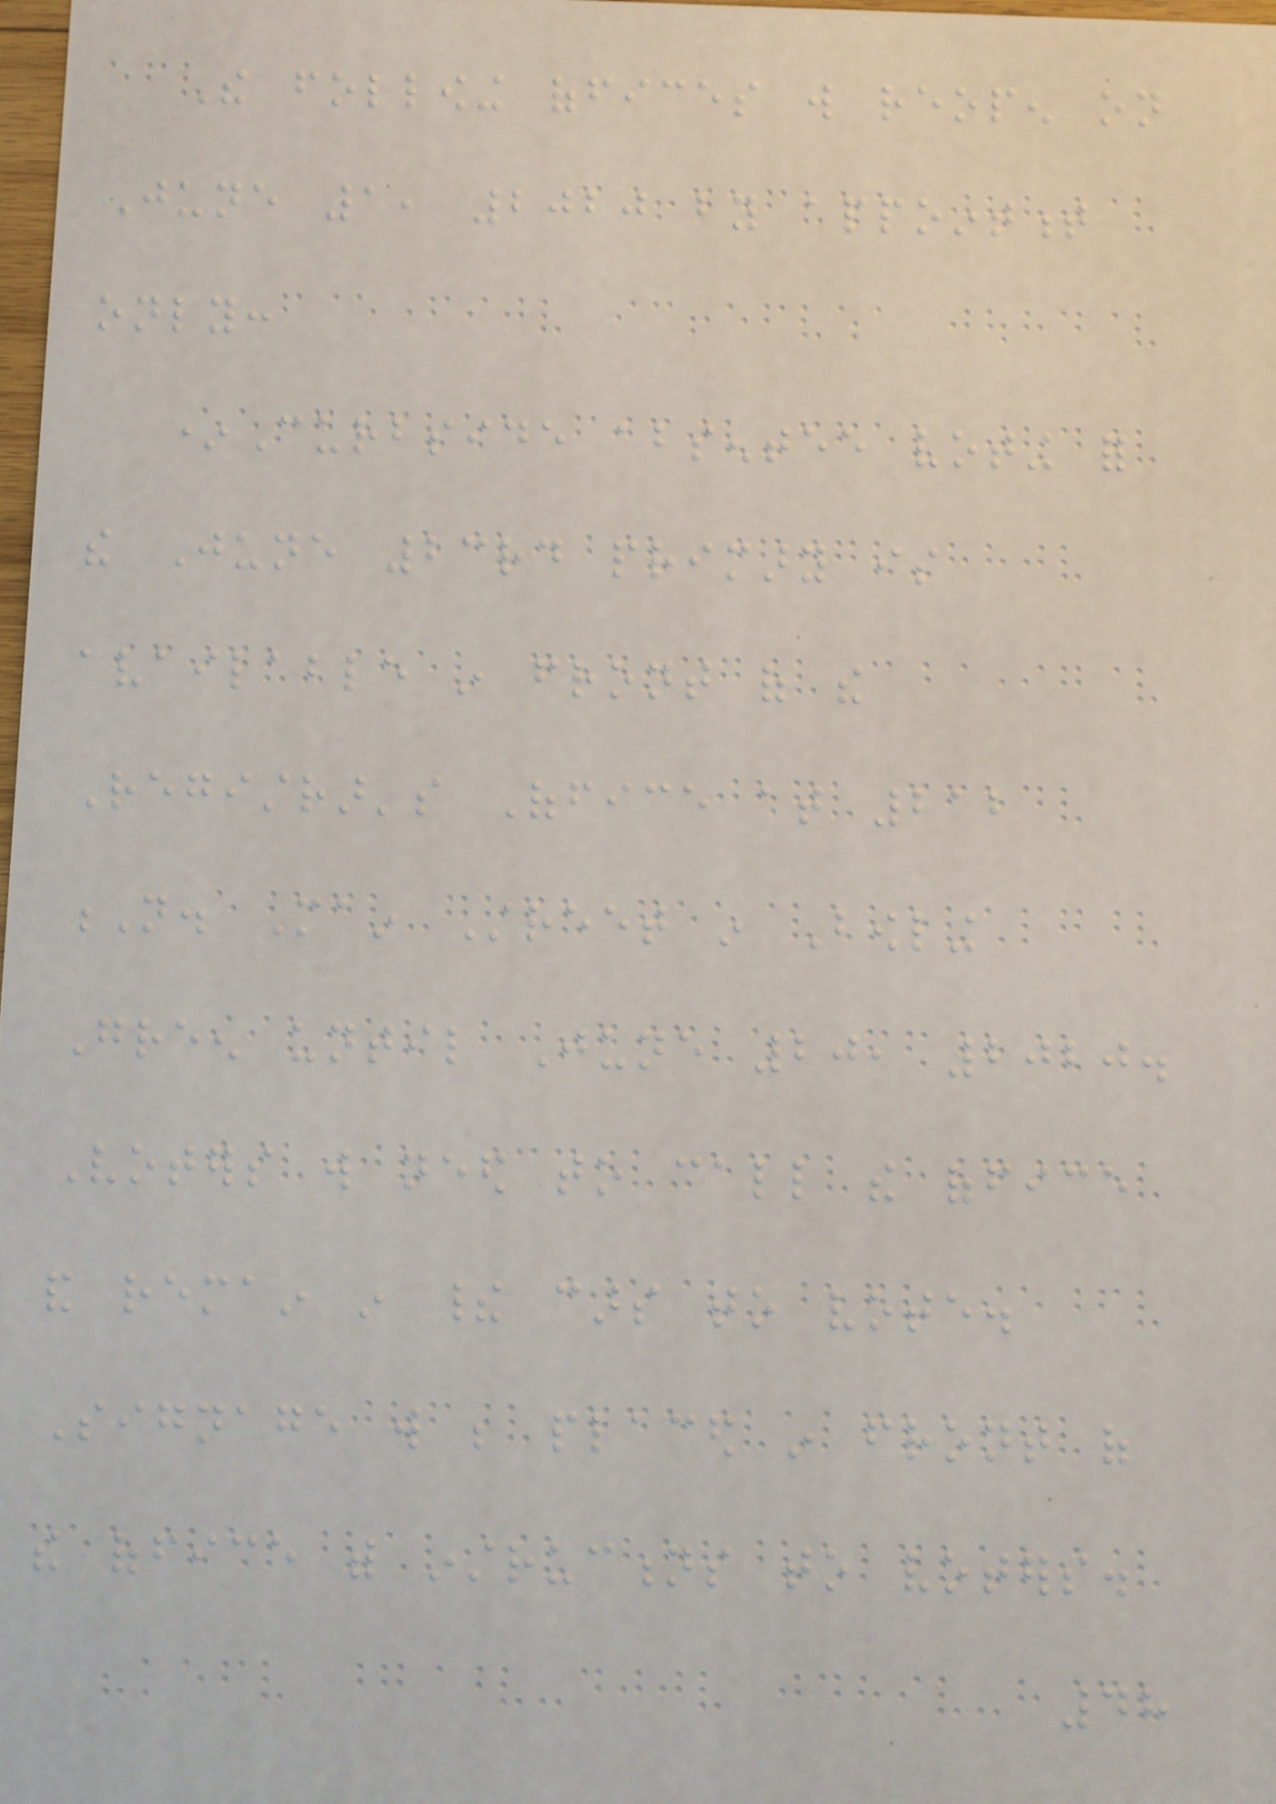The following offices will reopen on
June 1, 2020 by appointment
only:
*Curbside absentee voting for
the June 23rd primary is
available in front of the
Registrar's Office at 212
N. Main Street in Bowling
Green until June 20, 2020.
Voters will need to call the office
and remain in their cars to vote.
Signage will be placed in front of
the office with instructions to voters.
48
